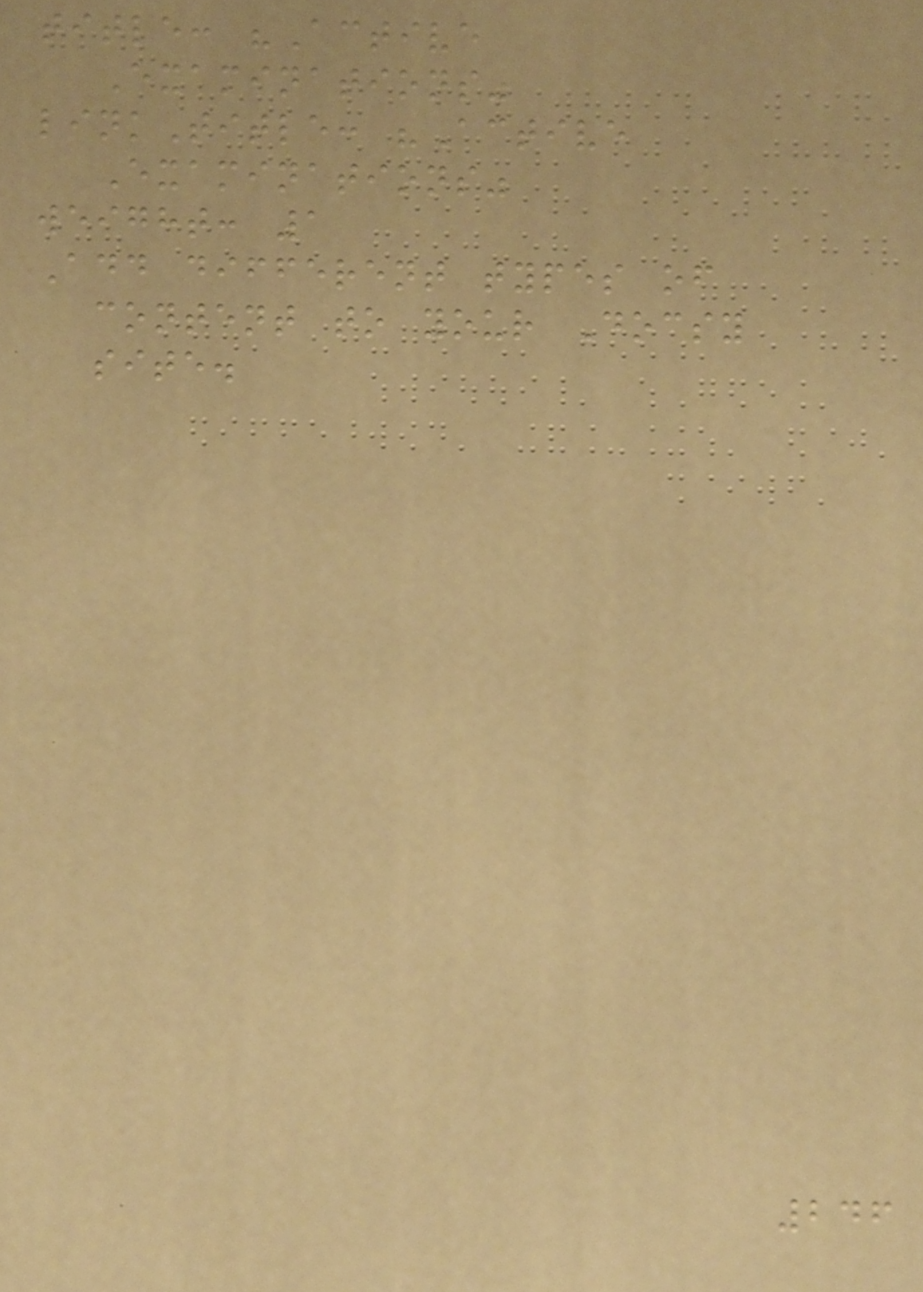title: "Active
Examinations"
linkTitle: "Active
Examinations"
weight: 1
Add different types of
content to your Docsy
site.
246
